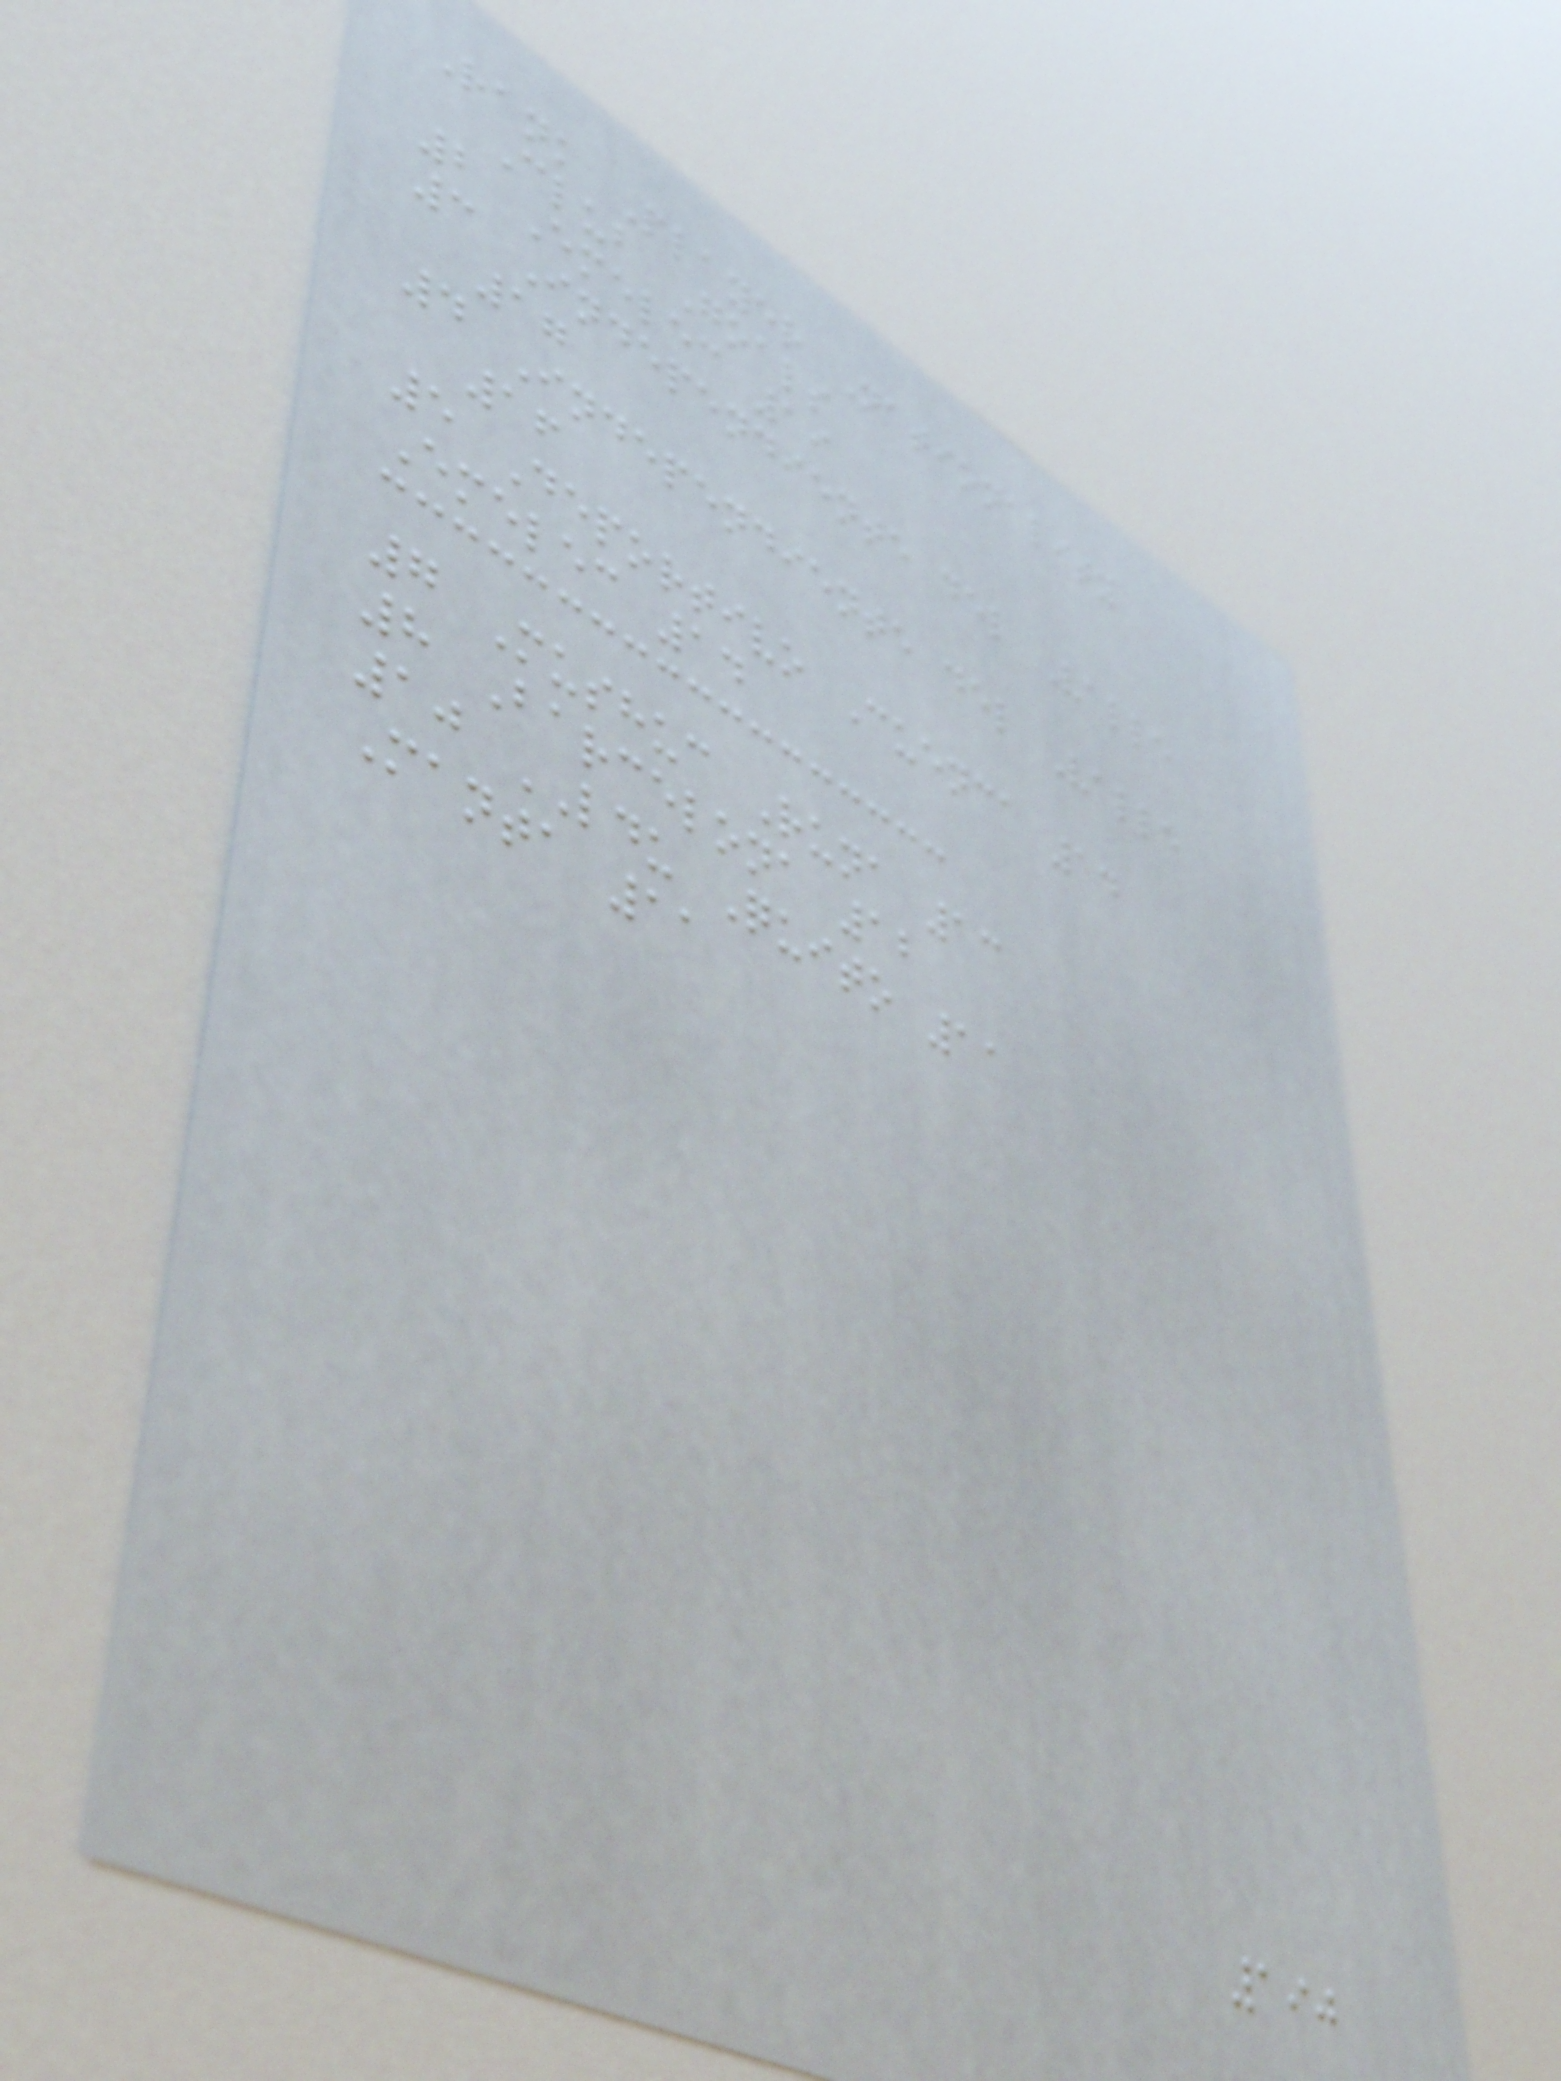Rank Player Nationality
Club Goals
2 Emelec 19
3 Independiente del Valle
17
4 Independiente del Valle
16
5 Deportivo Cuenca 14
Emelec 14
7 Mushuc Runa 13
8 Barcelona 12
10 LDU Quito 11
Manta 11
190
